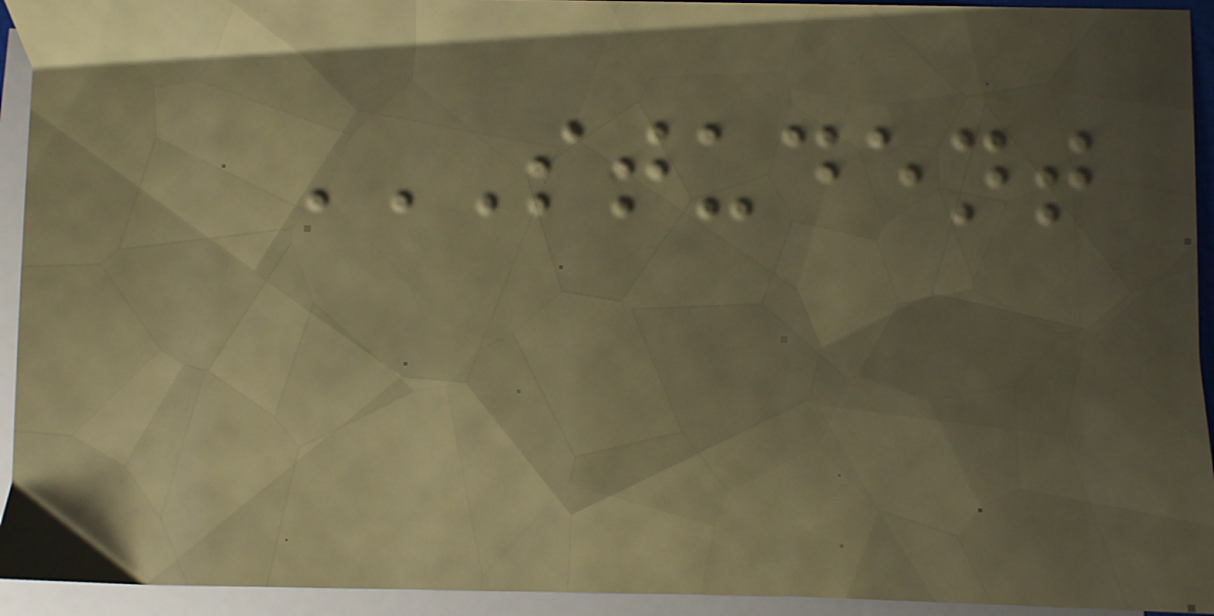STUDENT
